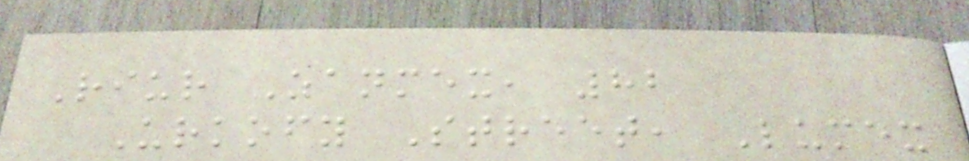Riur Zanmex, 82
Urkofy Street, Lumex
